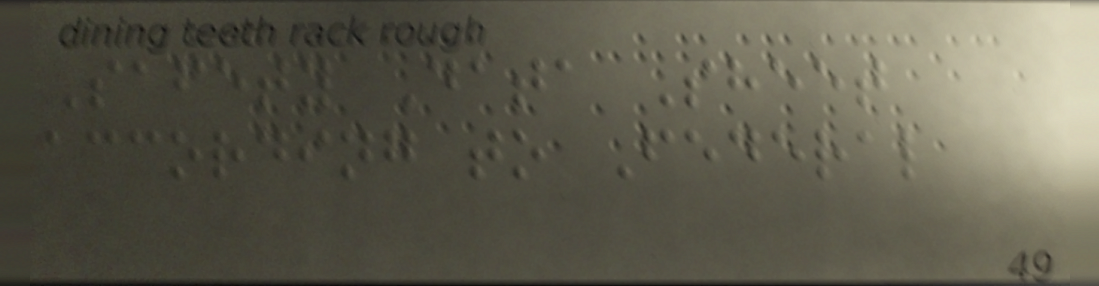Safety Data Sheet
according to Federal
